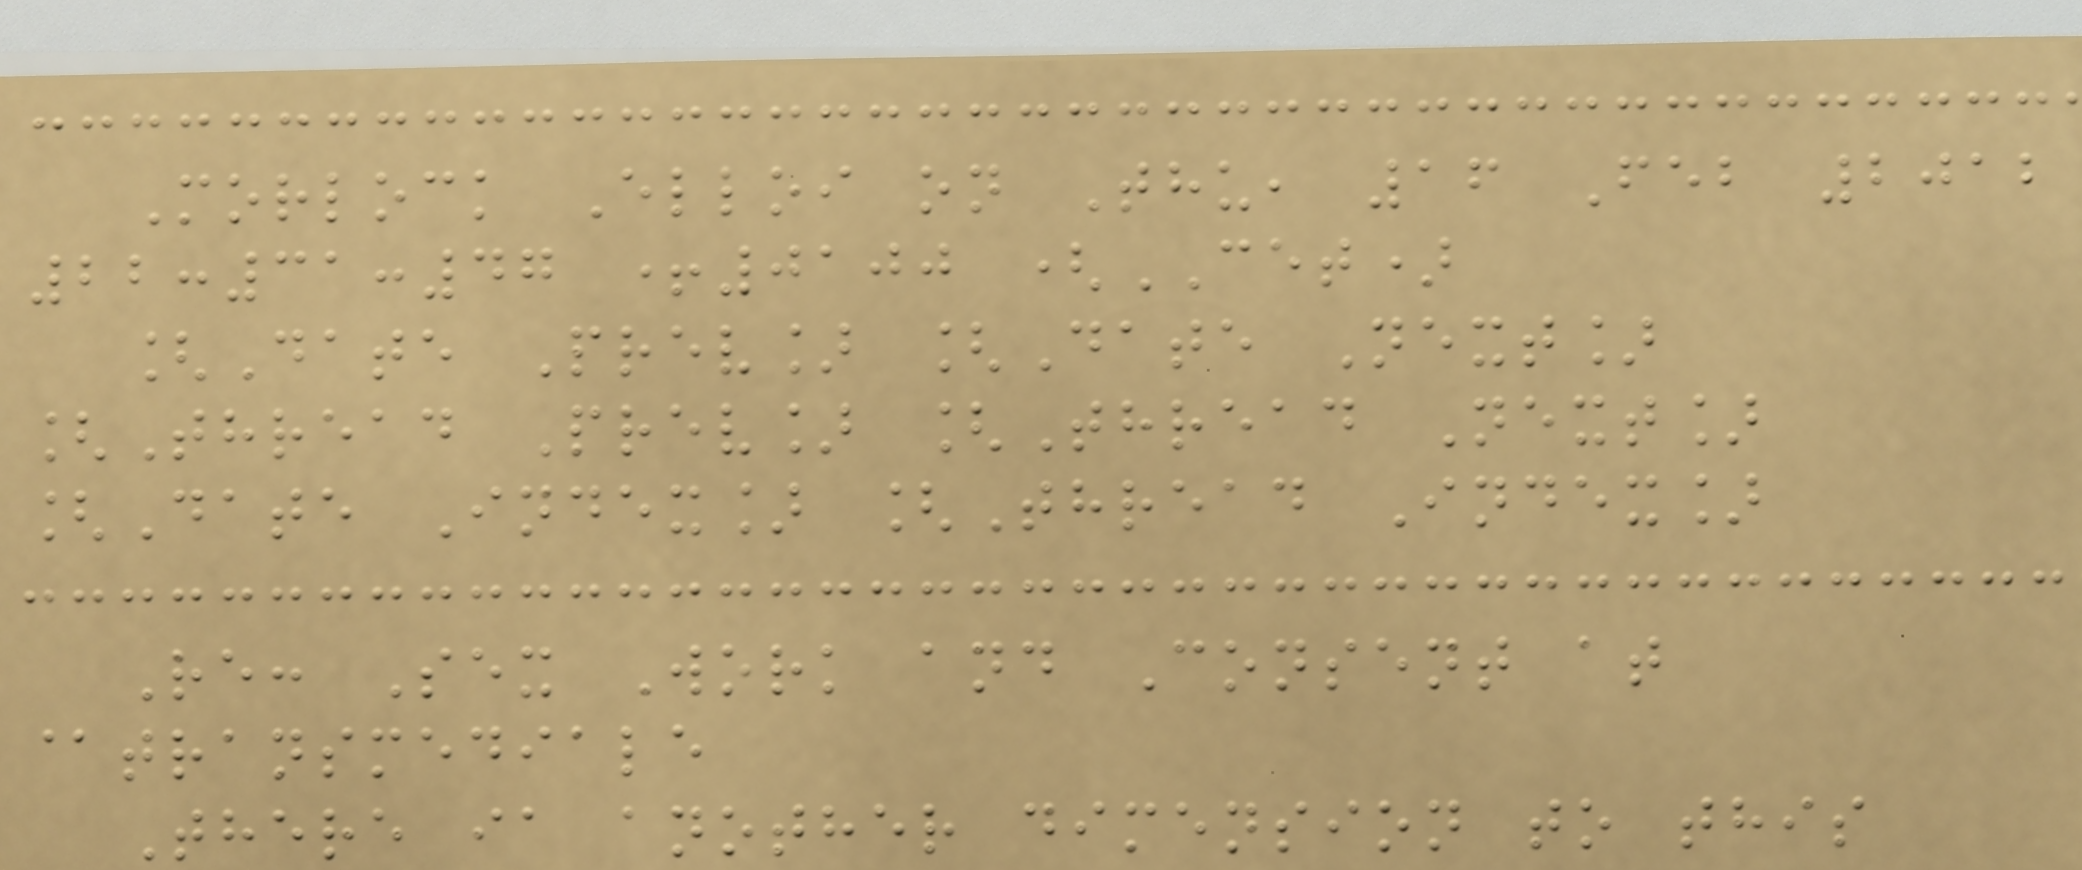Morlock Elloi on Thu, 16 Feb 2012
22:31:47 +0100 (CET)
[Date Prev] [Date Next]
[Thread Prev] [Thread Next]
[Date Index] [Thread Index]
Re: Sex Work and Consent at
@transmediale
There ia another dimension to this
